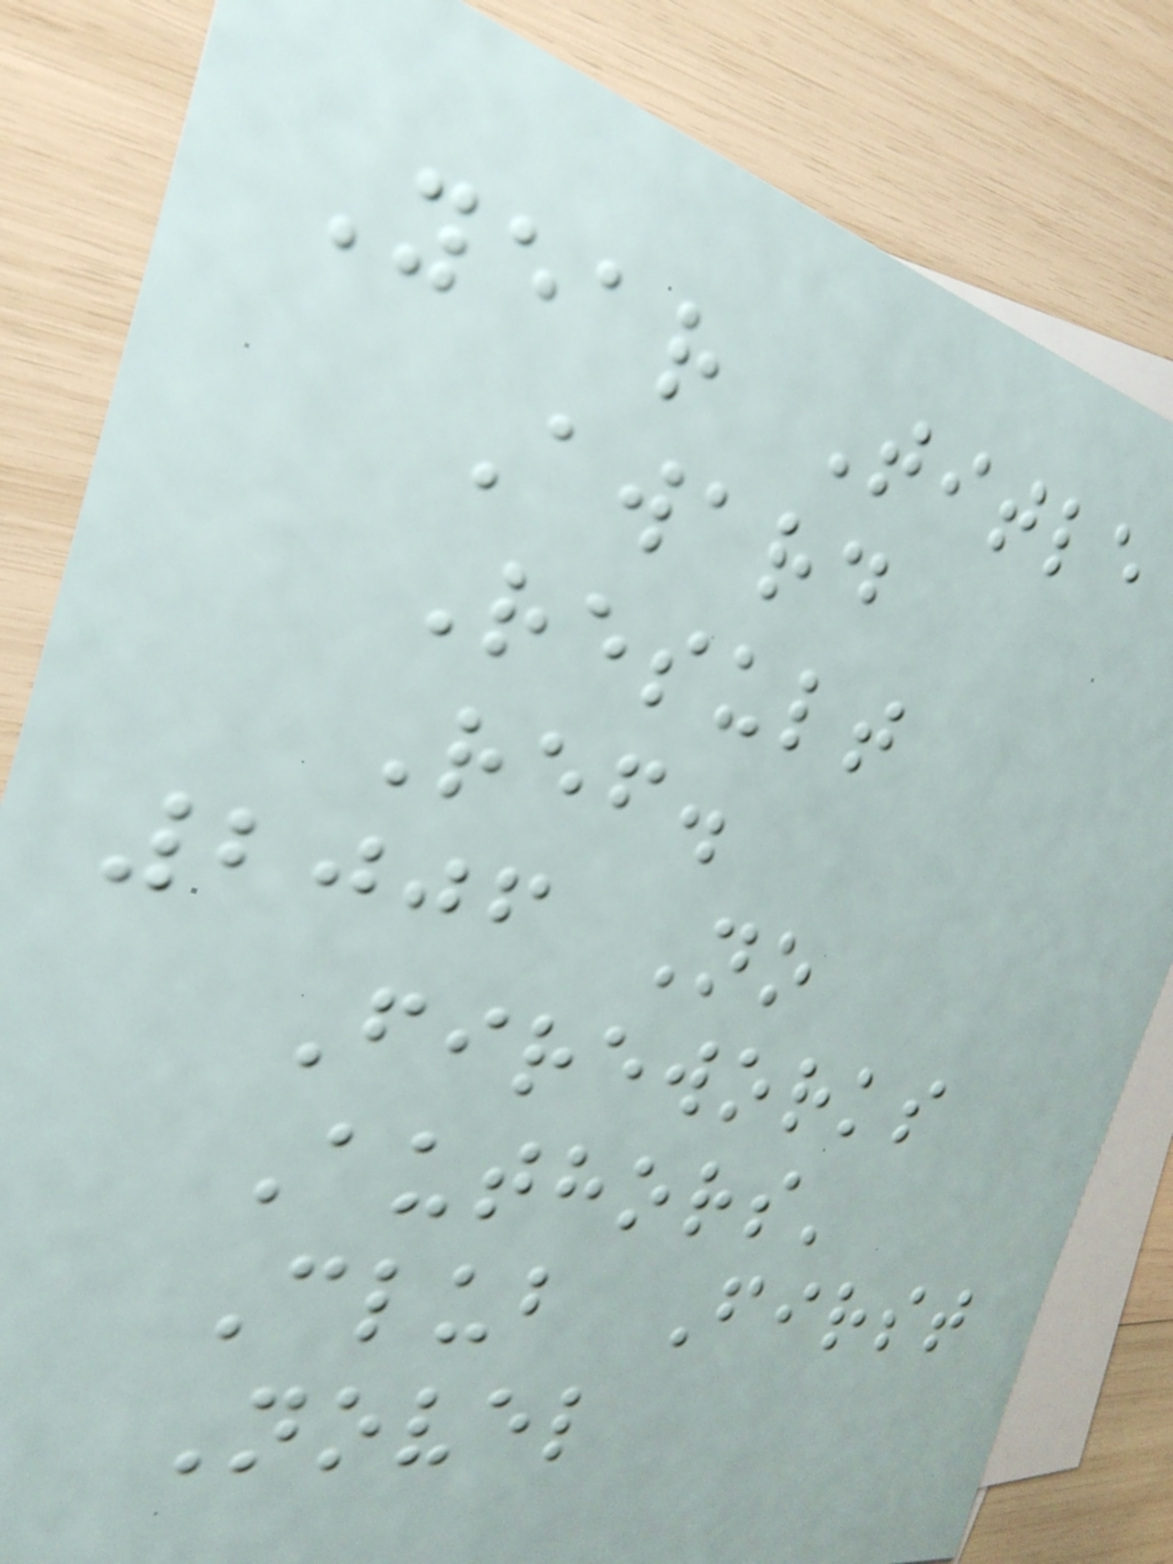Year Title
Award
Result
Ref.
2006 No
Fireworks
Authors'
Club First
Novel
